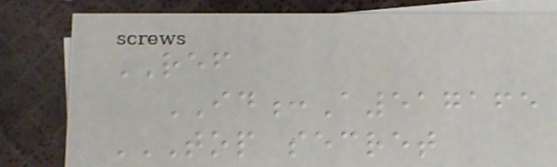REF
ID:A517165
TOP SECRET
